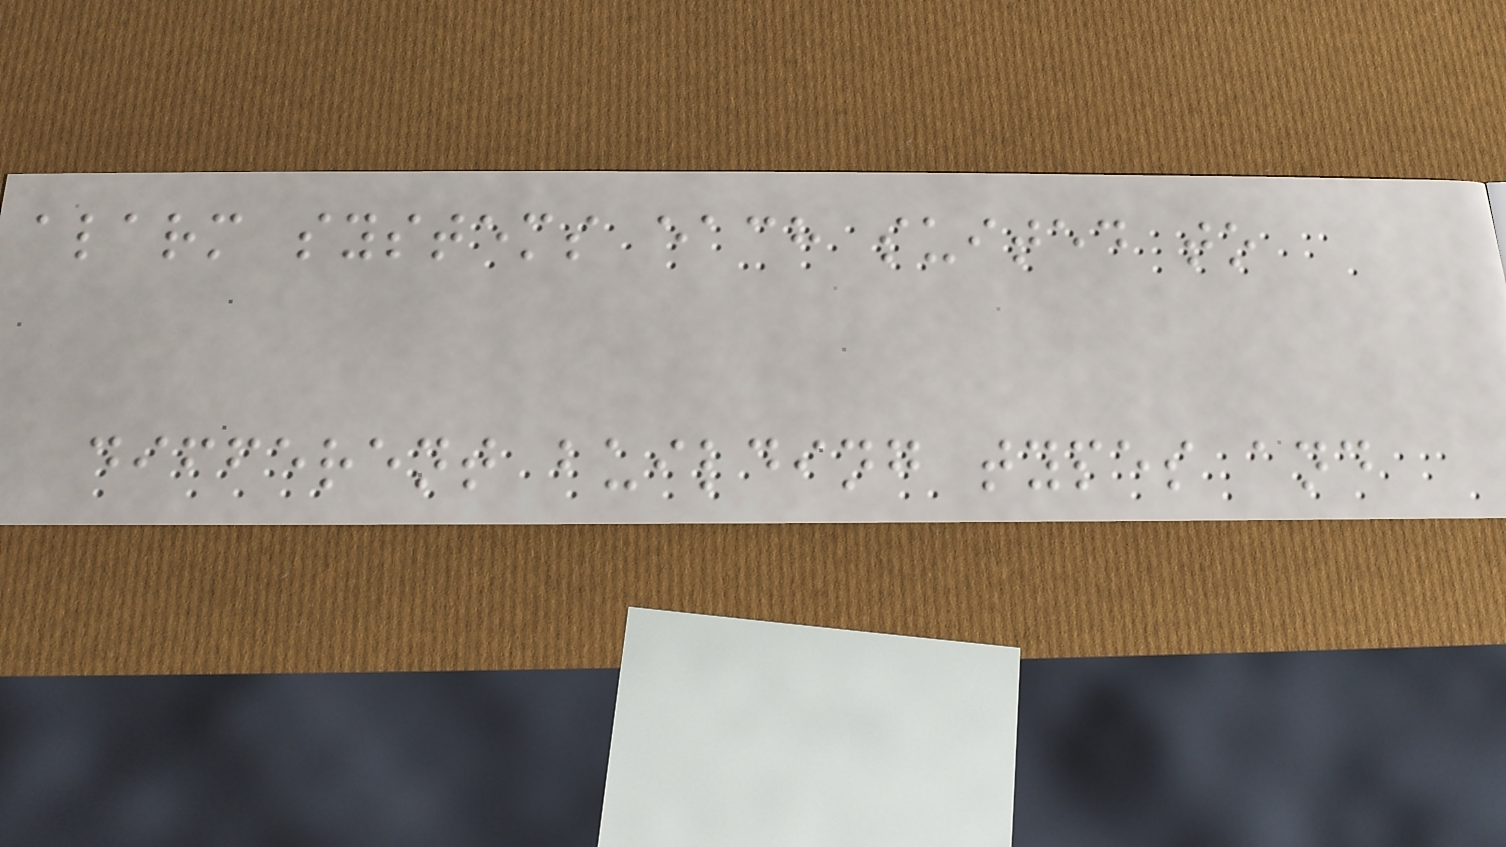alarm systems each suited to
different building types and
